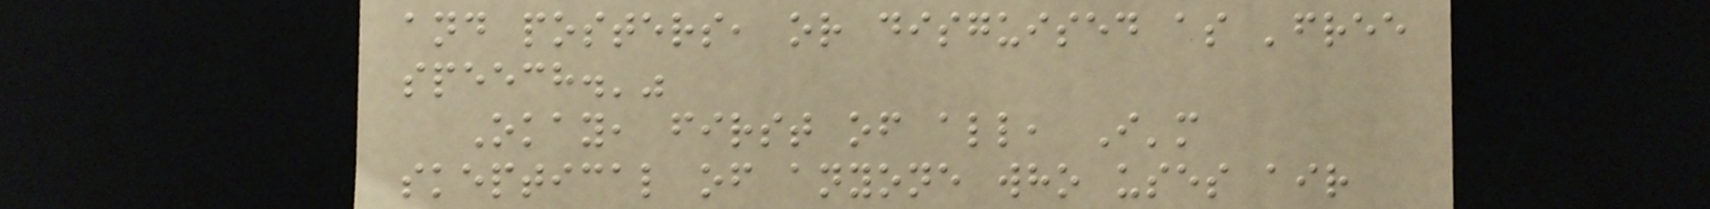and posters, or disguised as 'free
speech.'"
Okay, first of all, I'm
skeptical of anyone who uses air
